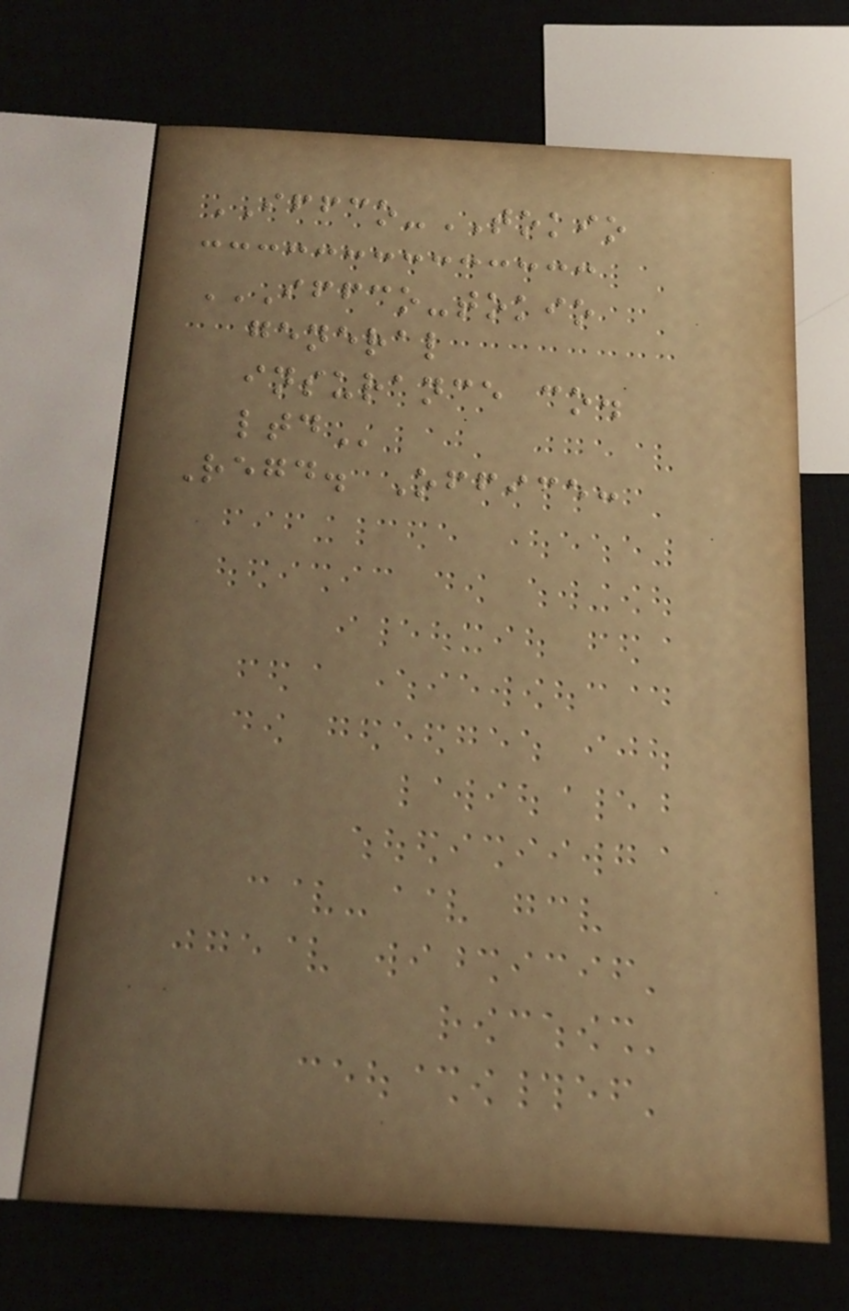IFFCO-TOKIO
IFFCO-TOKIO
GENERAL
INSURANCE CO.
LTD
Regd. Office:
